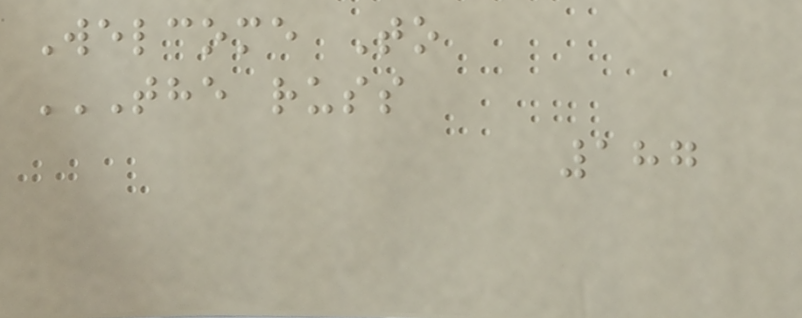Welcome To
THE RUSS
187
